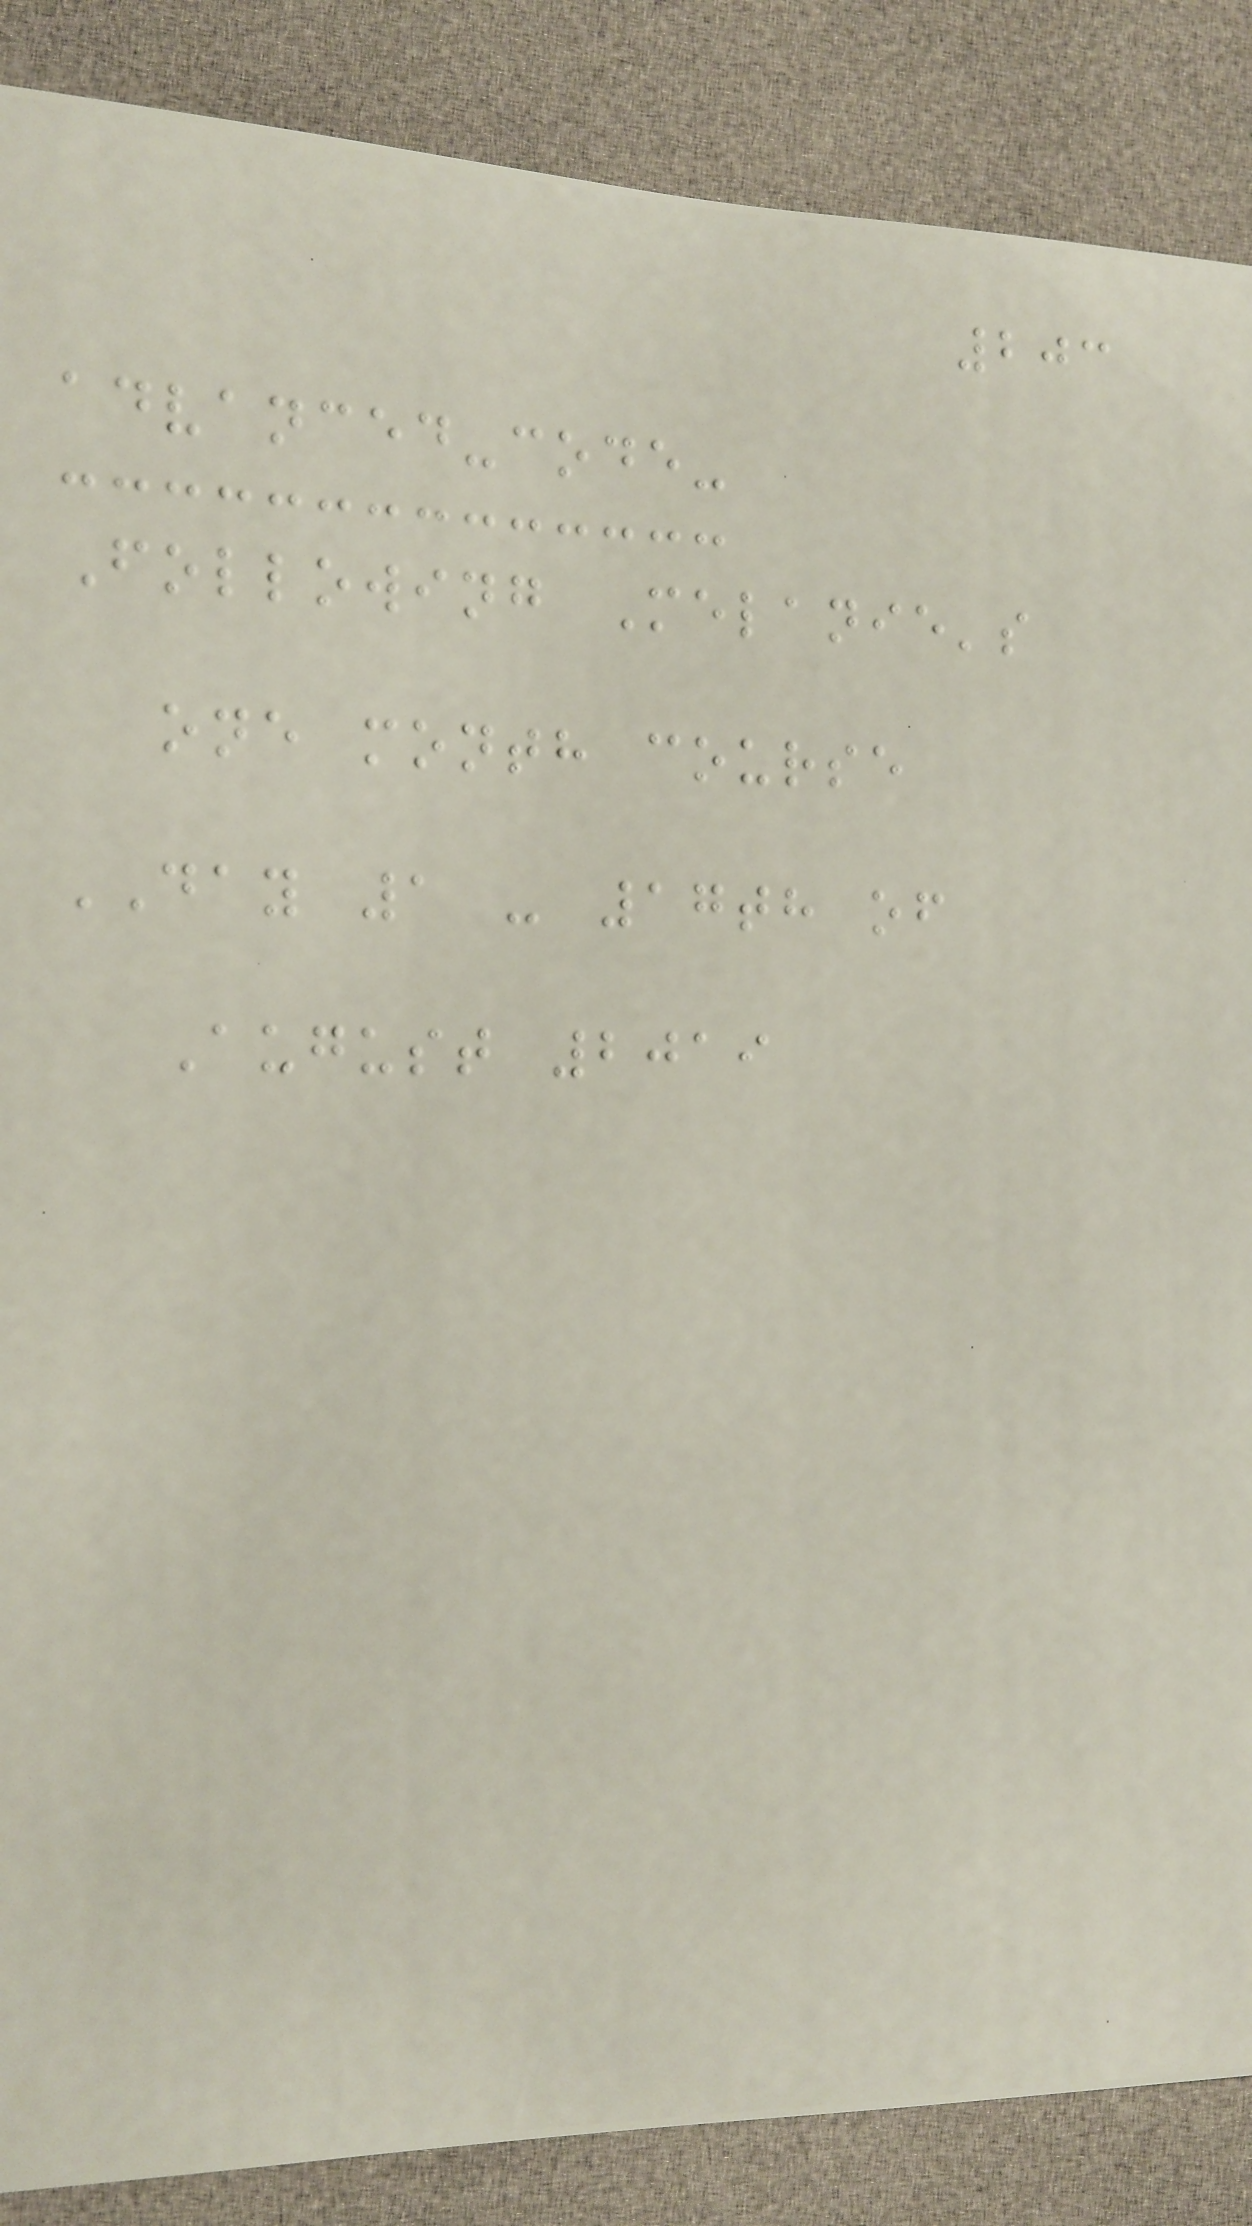203
advanced-code-
Following Melanie's
one month course
DAY 1 - 17th of
August 2019
